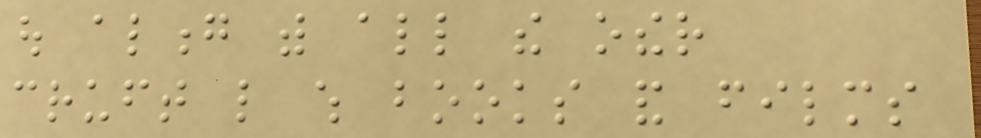out along with all the other
cruft like which books and films
